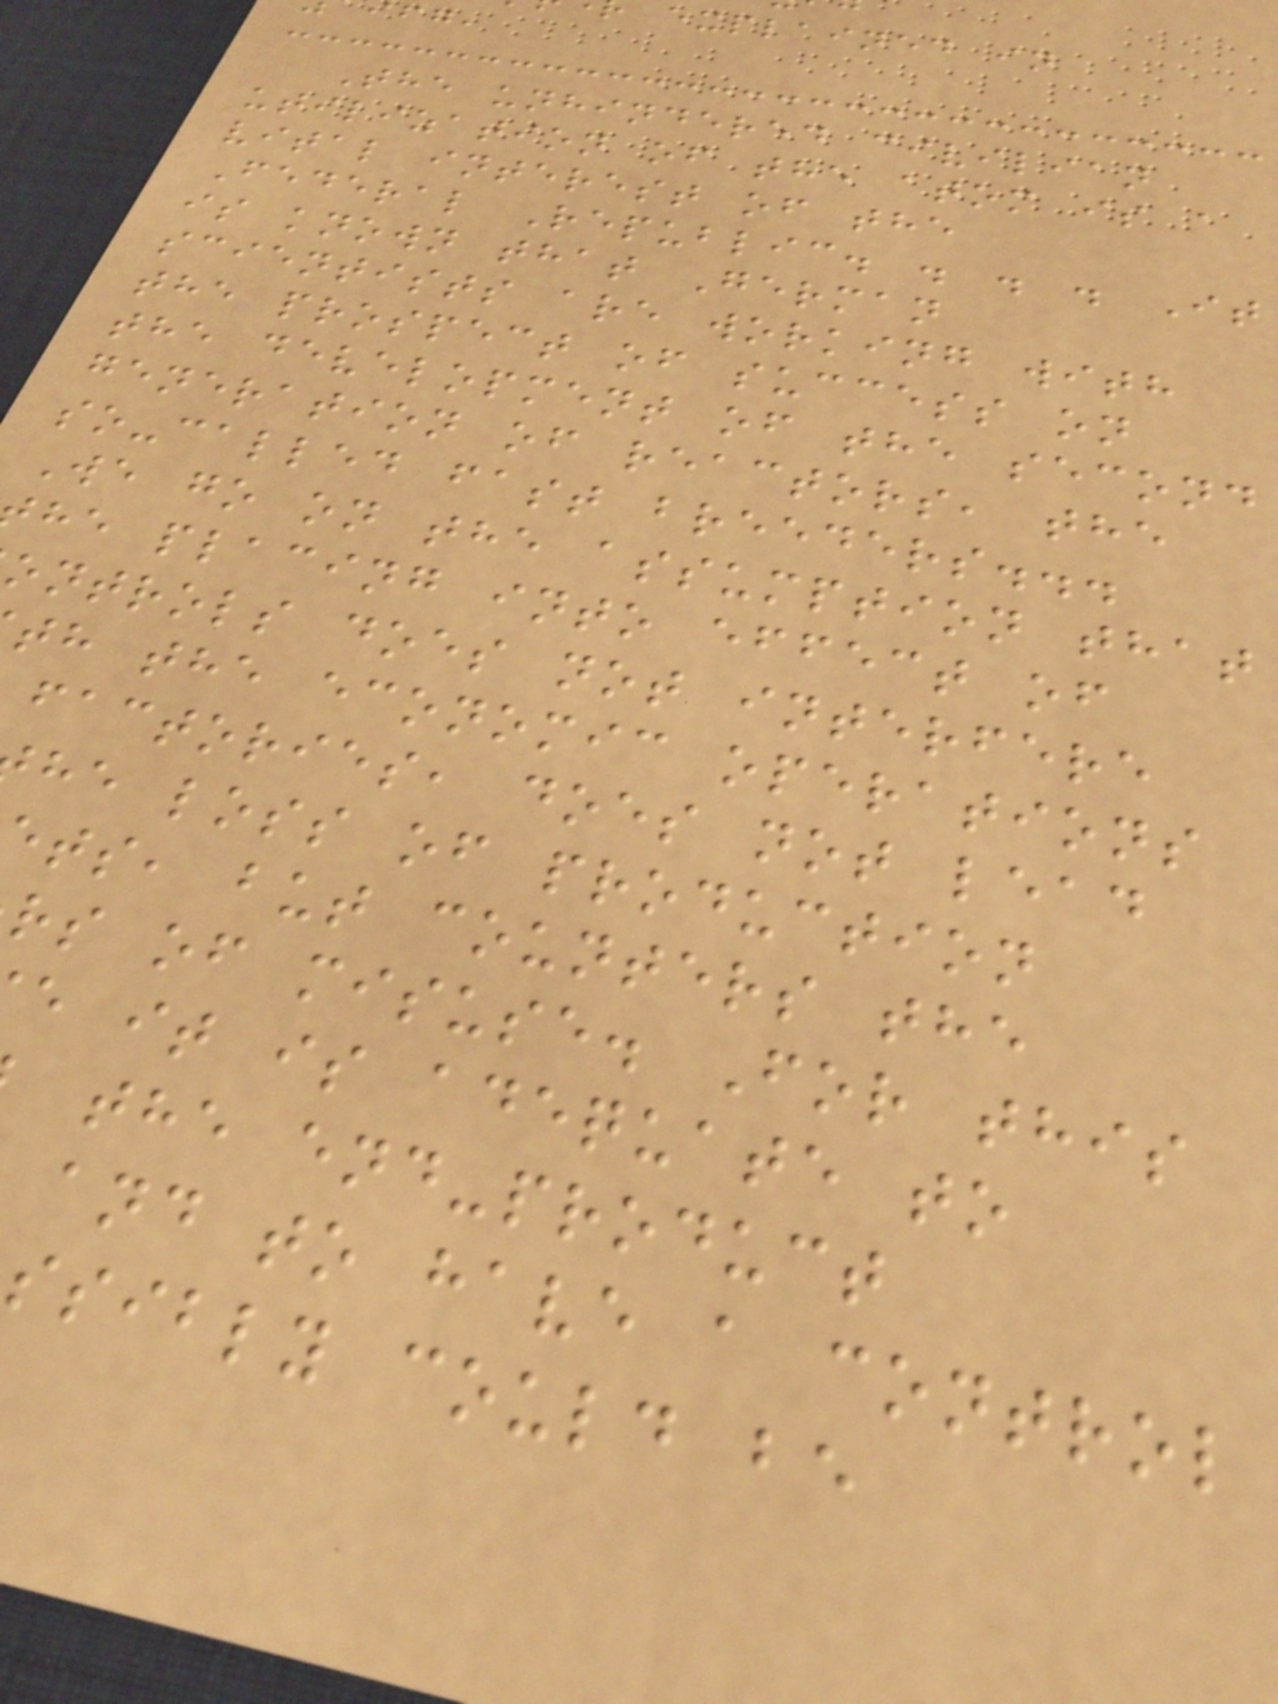explained in
The unhindered civilian
utilization of the atom is a
vital interest of the
Federal Republic. . . . It
is known that German
scientists are working with
the prospect of success on
the development of the second
generation of reactors, the
so-called fast breeders...
We go on the assumption that
he placing into effect of
ontrols does not interfere
th the economic operations
factories, does not lead
he loss of production
ts, but counters the
rs of misuse. For this
e it is adequate to
the end-product
and to have a control
ssibly could be
